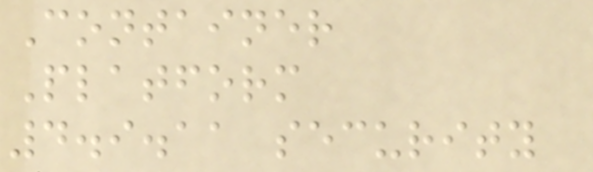Container
Platform
4.9.11 security
